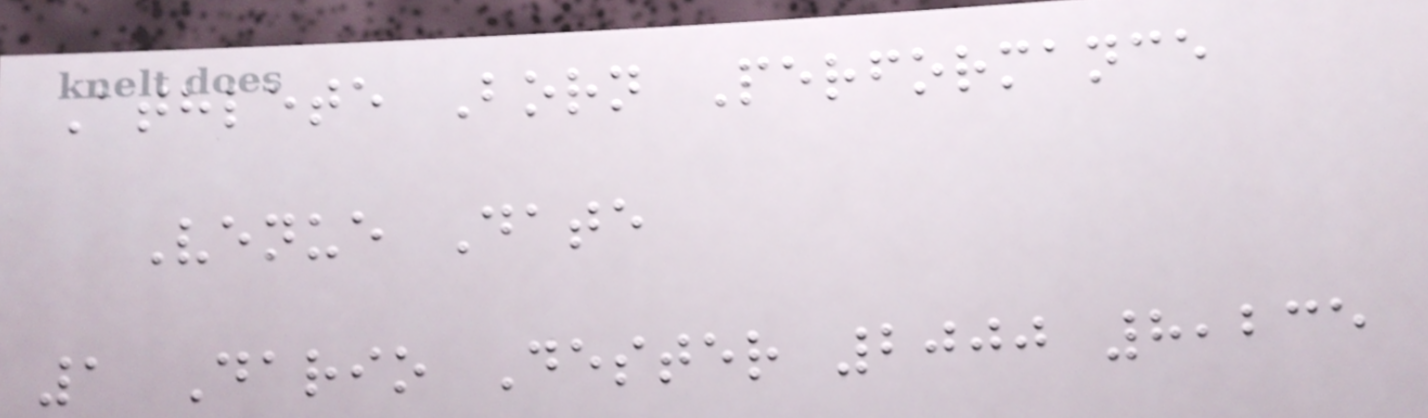Athlete Born Performance
Venue Date
1 Dario Dester 2000 8,235
